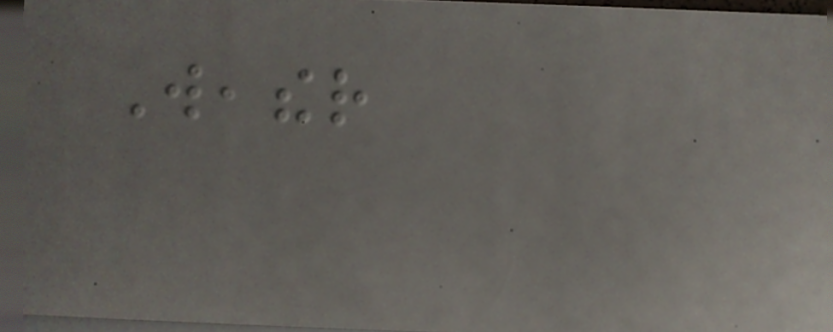Weather
